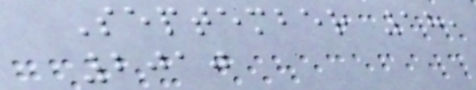September 18,
2010
